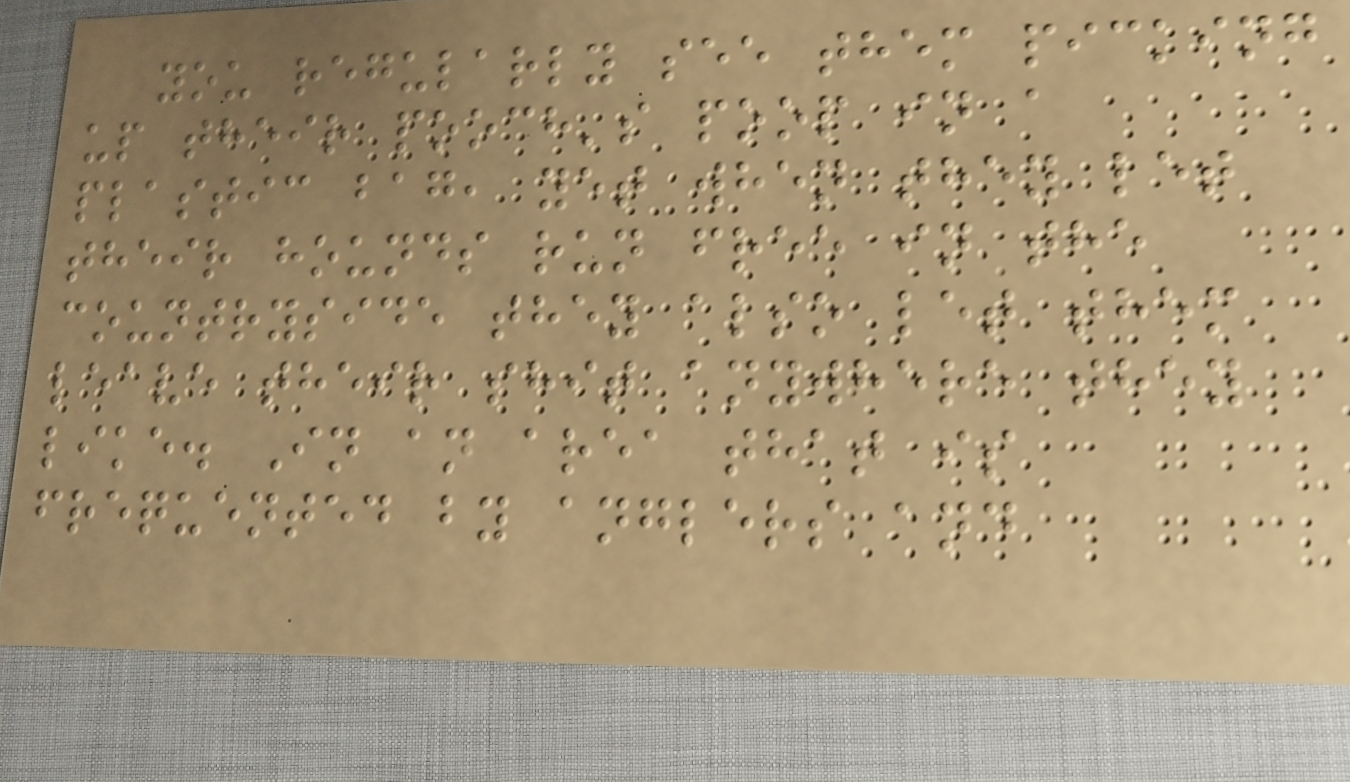you regularly see them picking
up their pooch's poop in a
plastic bag, yet when they let
their hounds run free in the
countryside they also let them
leave their shit anywhere they
like. In an area that is
frequented by anglers and
